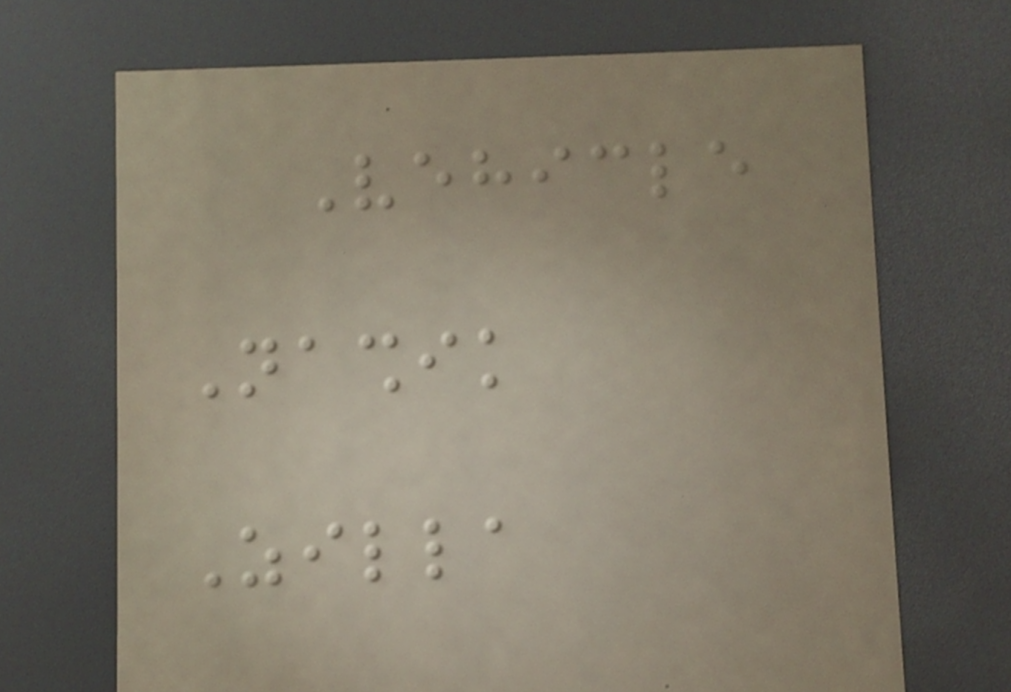Vehicle
Nashik
Zilla
